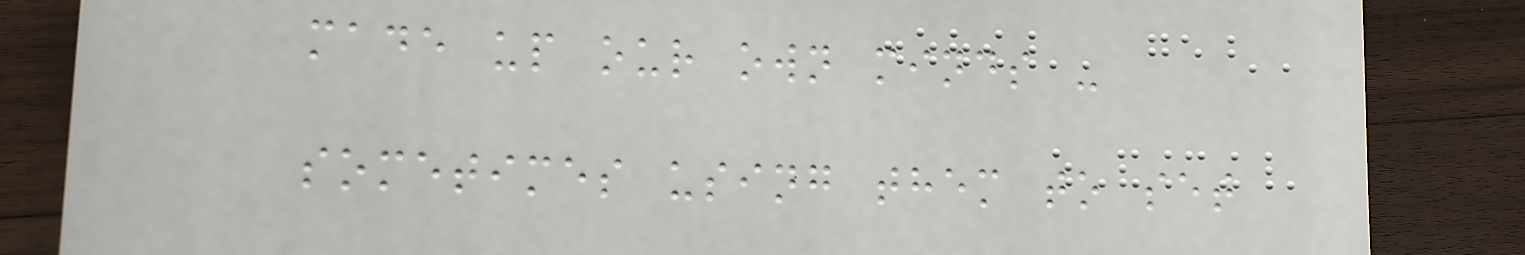made up our own minds -
sometimes using them to set
